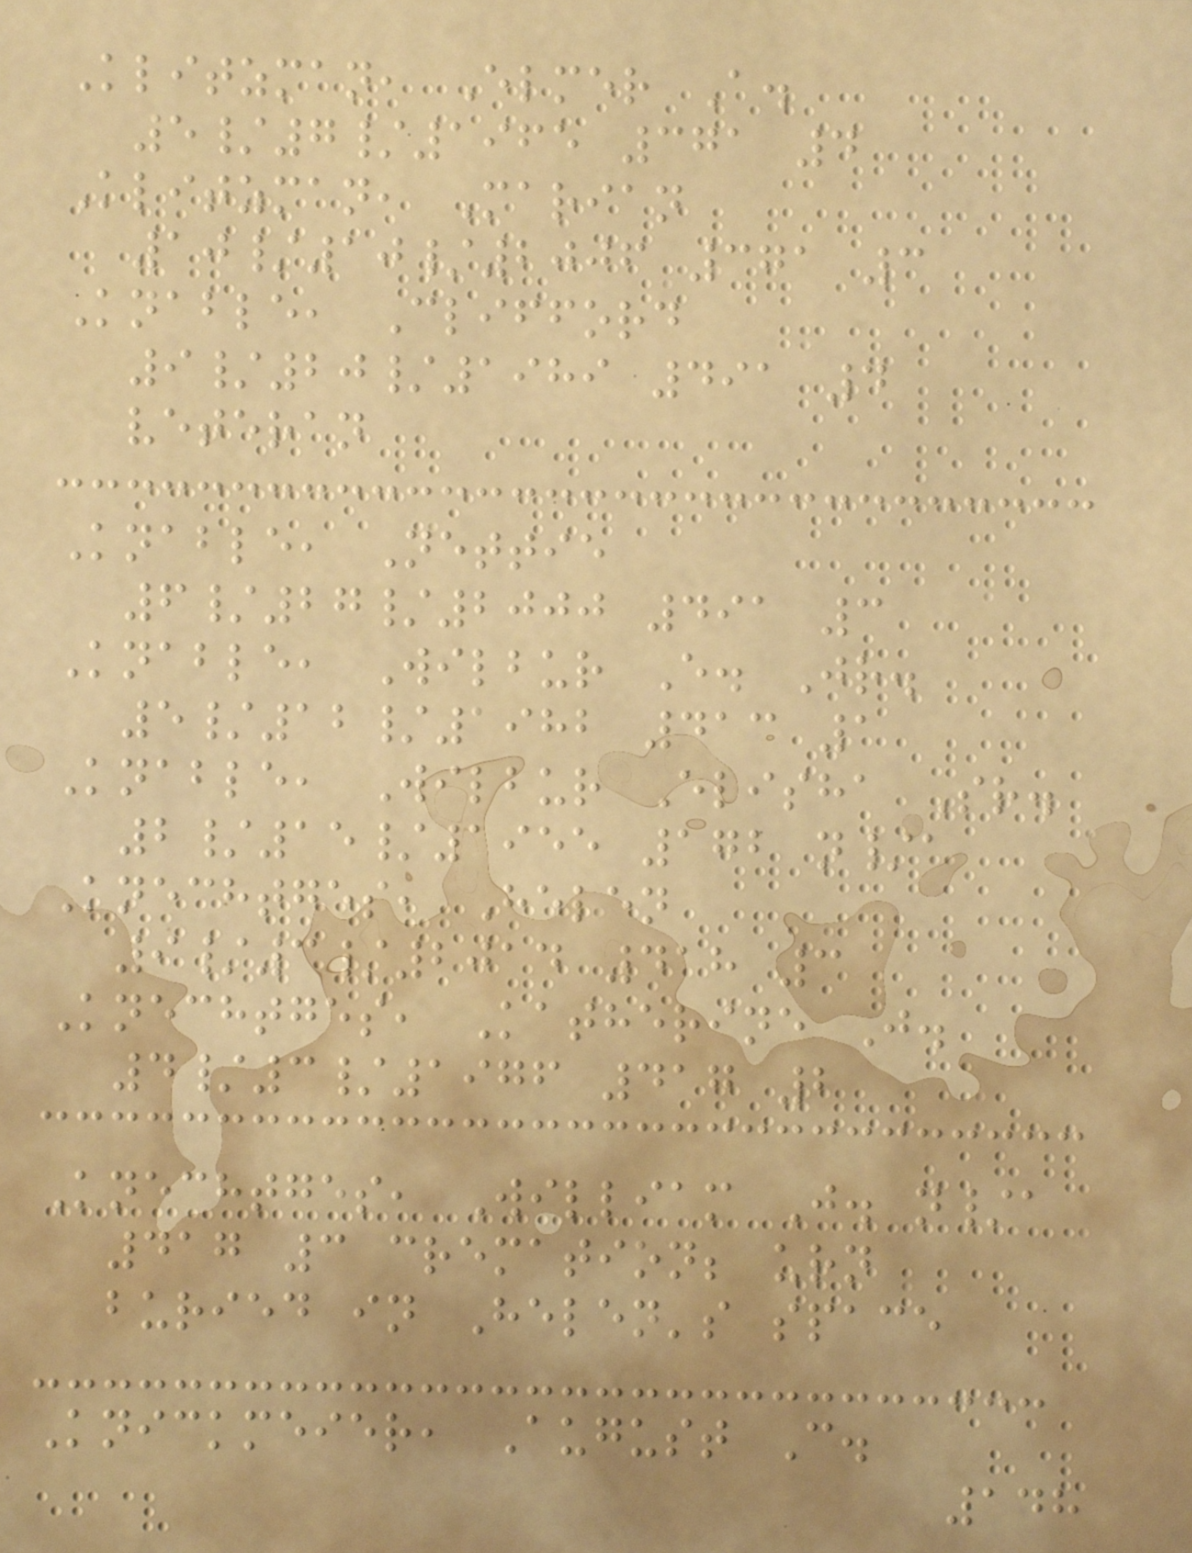Klitzman, Elmer A.
5/7/1965 371 4
Klitzman, Marian
10/10/2006 371 3
Knable, Clifford
9/20/1989 491 4
veteran
Knable, Nettie
6/27/2000 491 3
Knable, Wilbur E. Jr.
5/12/1982 413 1
Knable, Wilbur Elisha Sr.
2/15/1955 172 n/a
Knechtges, Helen
9/3/2014 418 3
Knechtges, Katherine J.
4/3/1976 417 2
Knechtges, William J. n/a
417 3 cremation; urn
buried in Helen's space
Knickmeier, August C.
148
